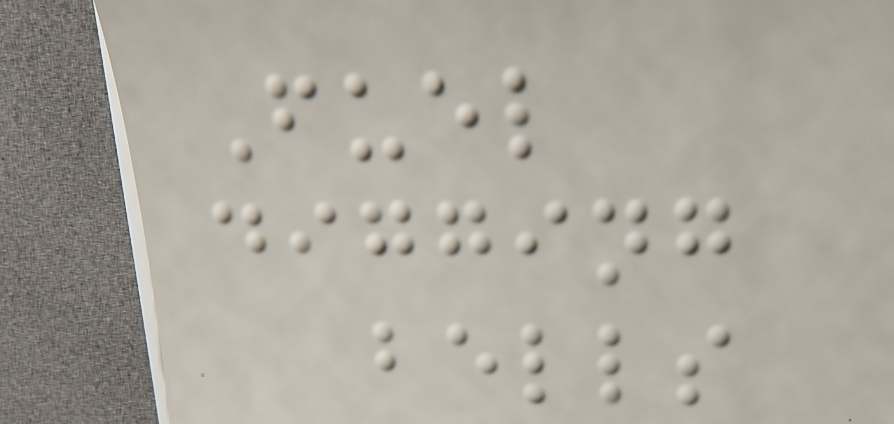Fuel
digging
bells
